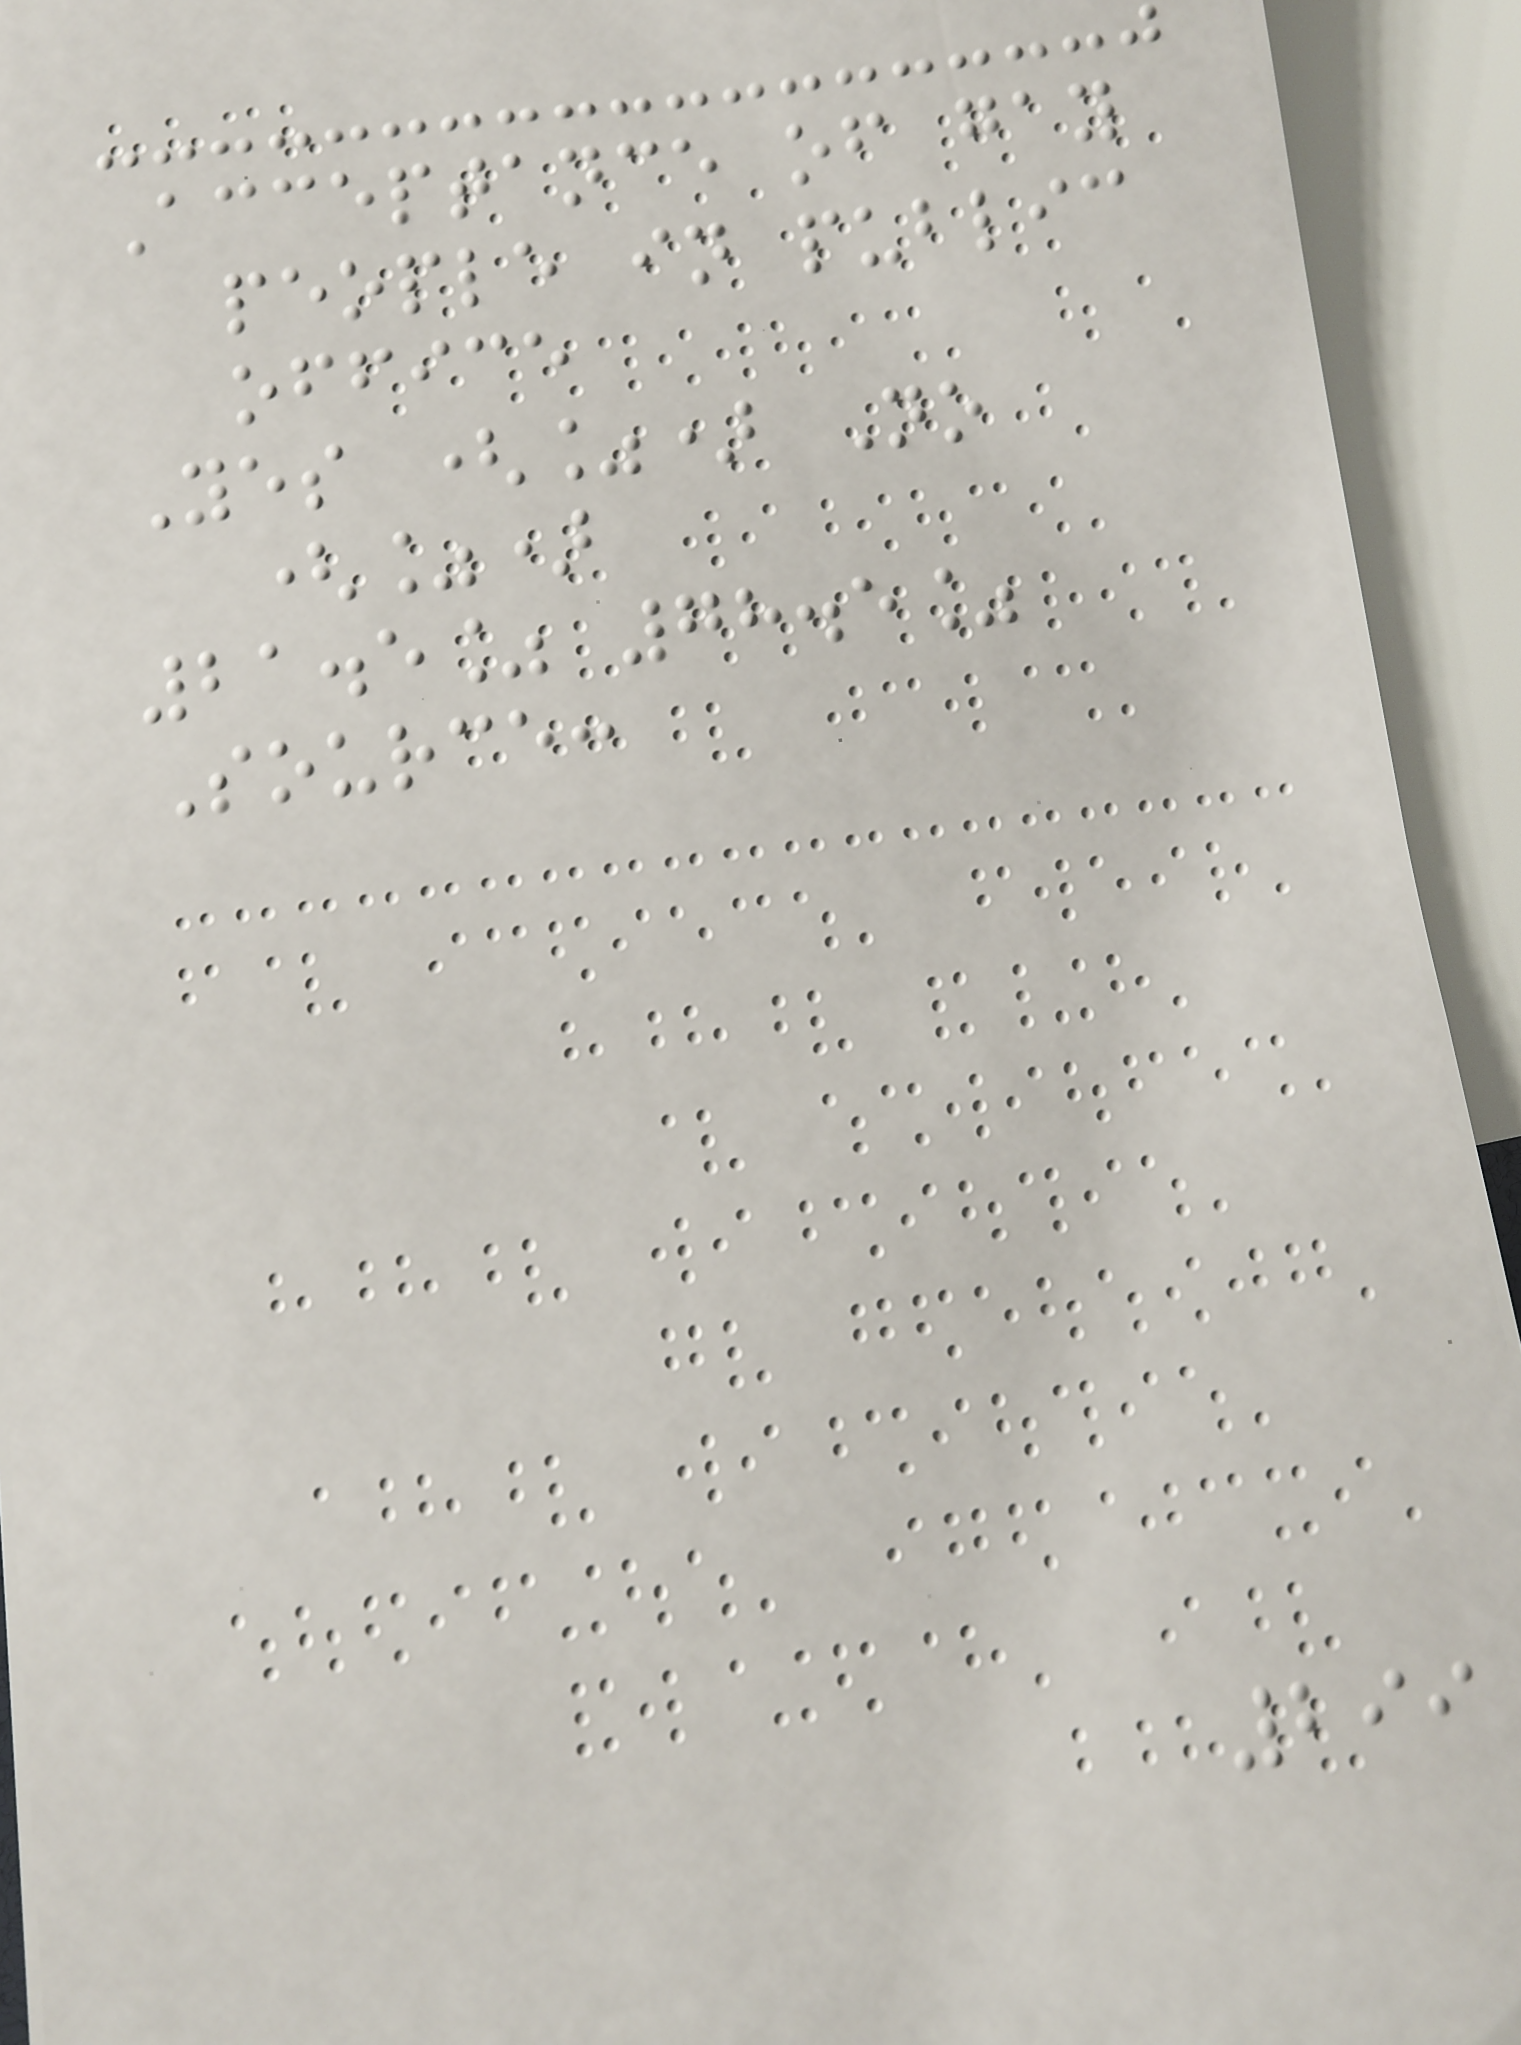Acceptance of gay
people in public
office
Yes (%) No
(%)
21.5% 78.5%
Source:
299
